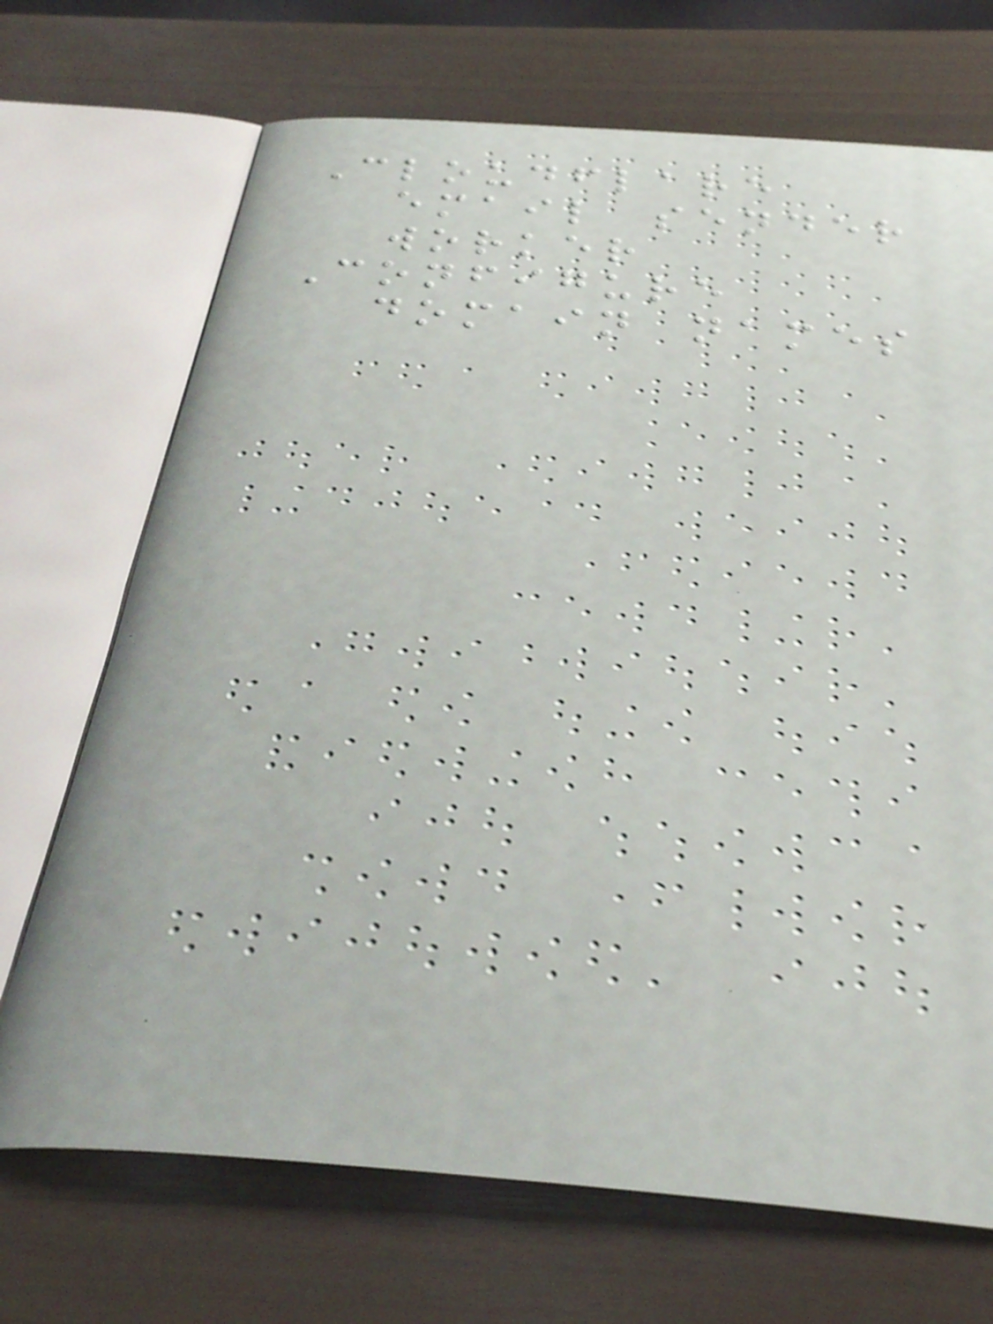Cloudflare
email sender
worker
Configure
domain names
